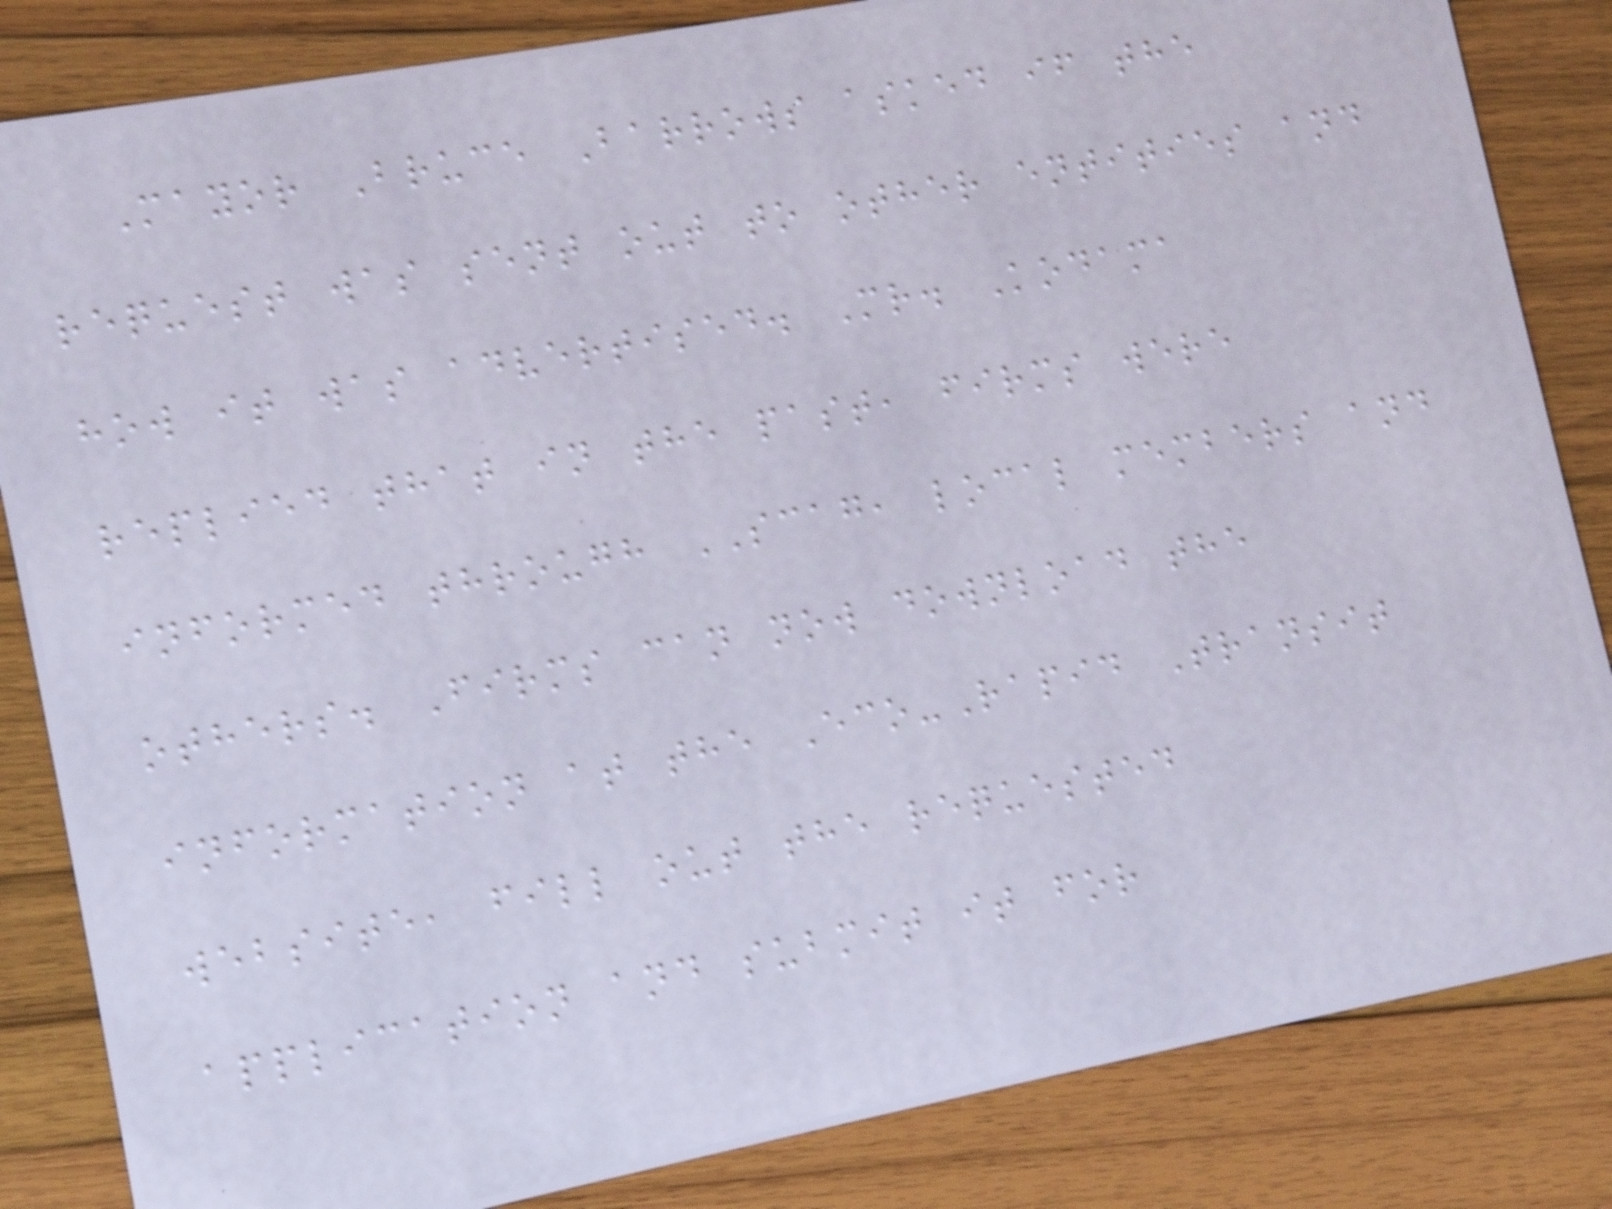Mayor Bruce Barrows asked if the
request was sent out to other entities and
how it was advertised. Mr. Kodama
replied that in the past, firms were
informed through SCAG, local members and
others. Firms can now download the
information at the Eco-Rapid Transit
website, fill out the requested
application and submit it for
